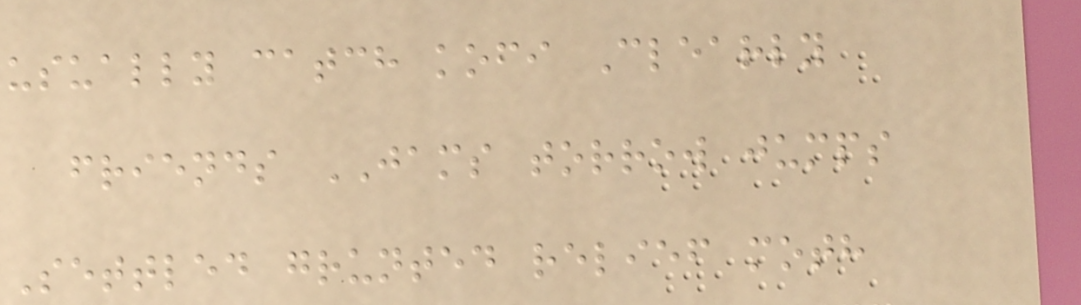usually catch kofi Clearly
friends JAMS torrow jumps
Settled grunted relief moth
